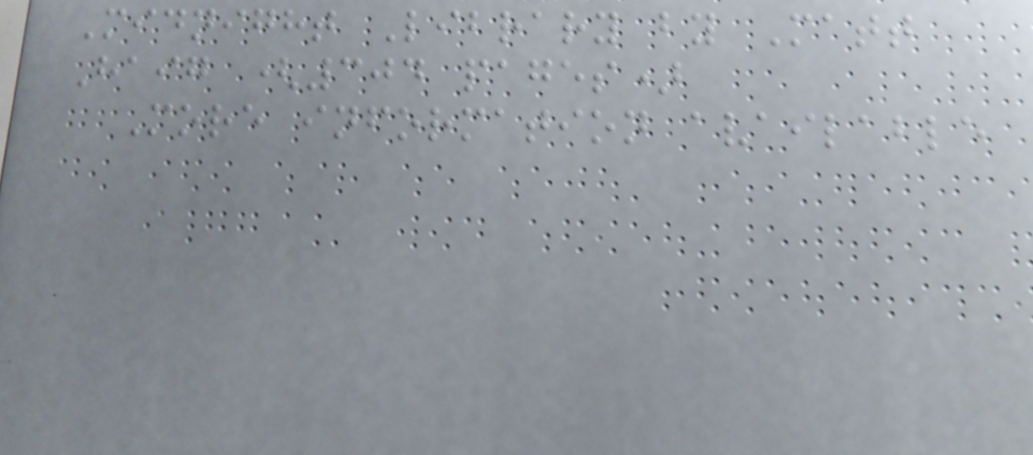Midnight Library by Matt
Haig (304 pages)
More information available
